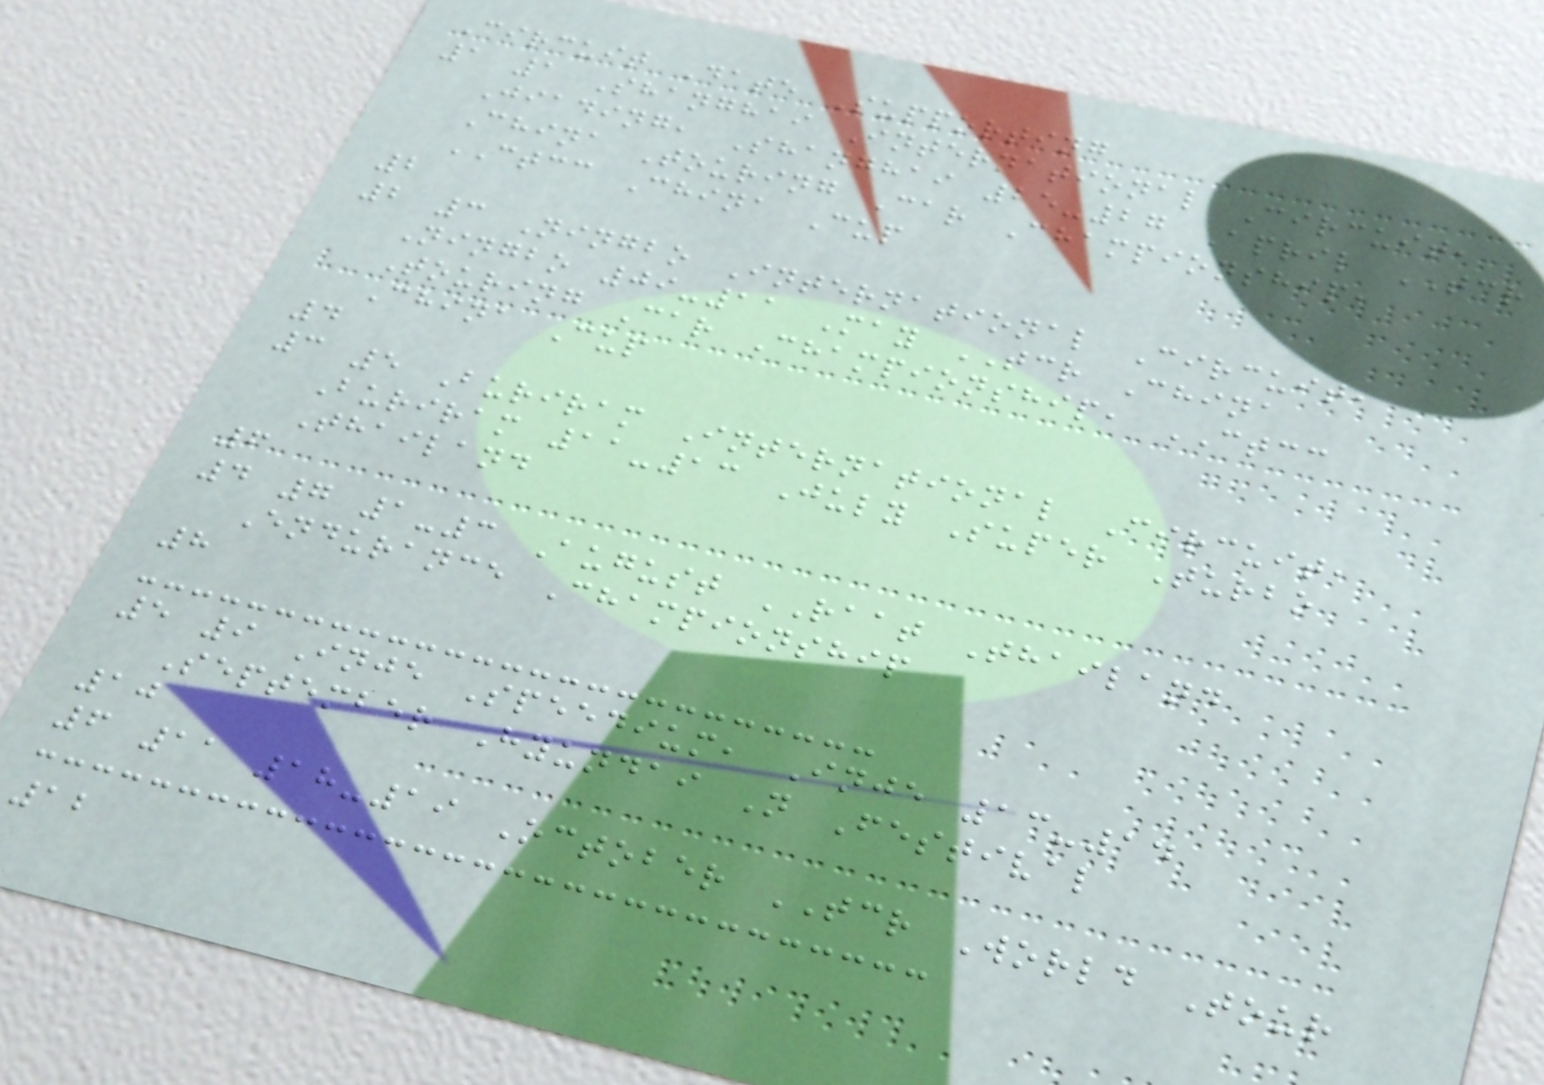Circuit Date Supporting
1 1 Shanghai International Circuit,
Jiading, Shanghai 25-27 April TCR
China Touring Car Championship,
CTCC China Cup
2
2 3 Ningbo International Circuit,
Ningbo 09-11 May TCR China
Touring Car Championship, CTCC
China Cup
4
3 5 Buriram International Circuit,
Buriram 11-13 July Super Turbo
Thailand
6
4 7 1-3 August RAAT Thailand
Endurance Championship
8
5 9 Inje Speedium, Inje 13-14
September Hyundai N Festival
10
6 11 18-19 October TCR World Tour
12
